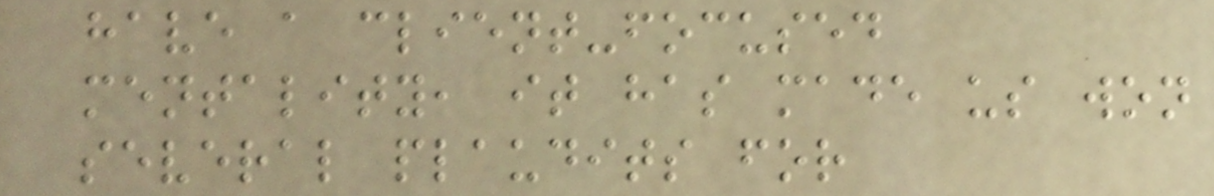have a client-focused
mentality, it has made us won
several plaudits for
